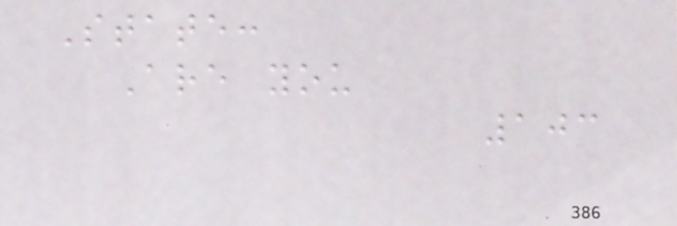State:
Are you
103
